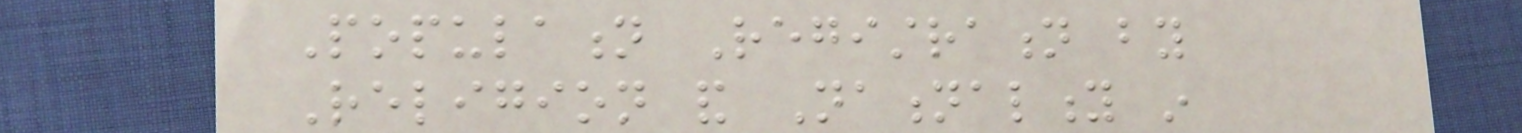Population Registration by
Religion and Nationality in
